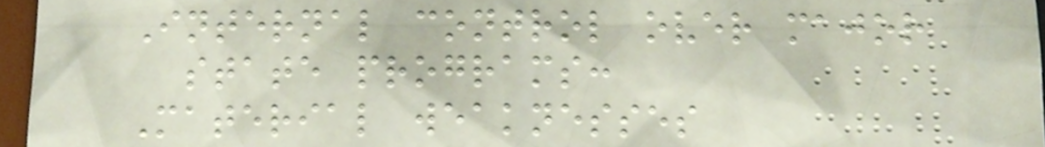Internal control over major
state programs:
Material weaknesses
